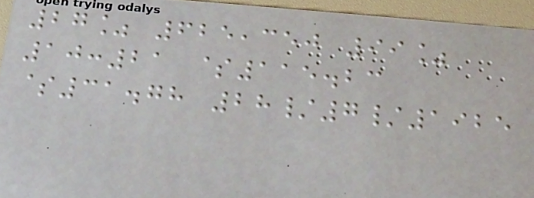27% 625,350 99%
10:21 $115.23
$31.78 28/7/1925
